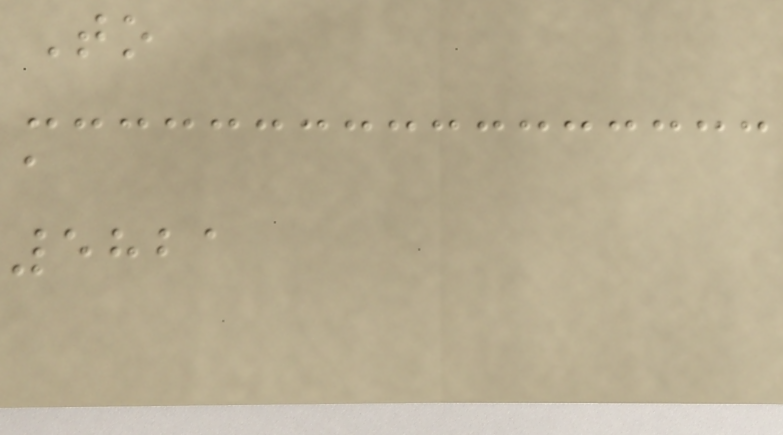To
a
5821
